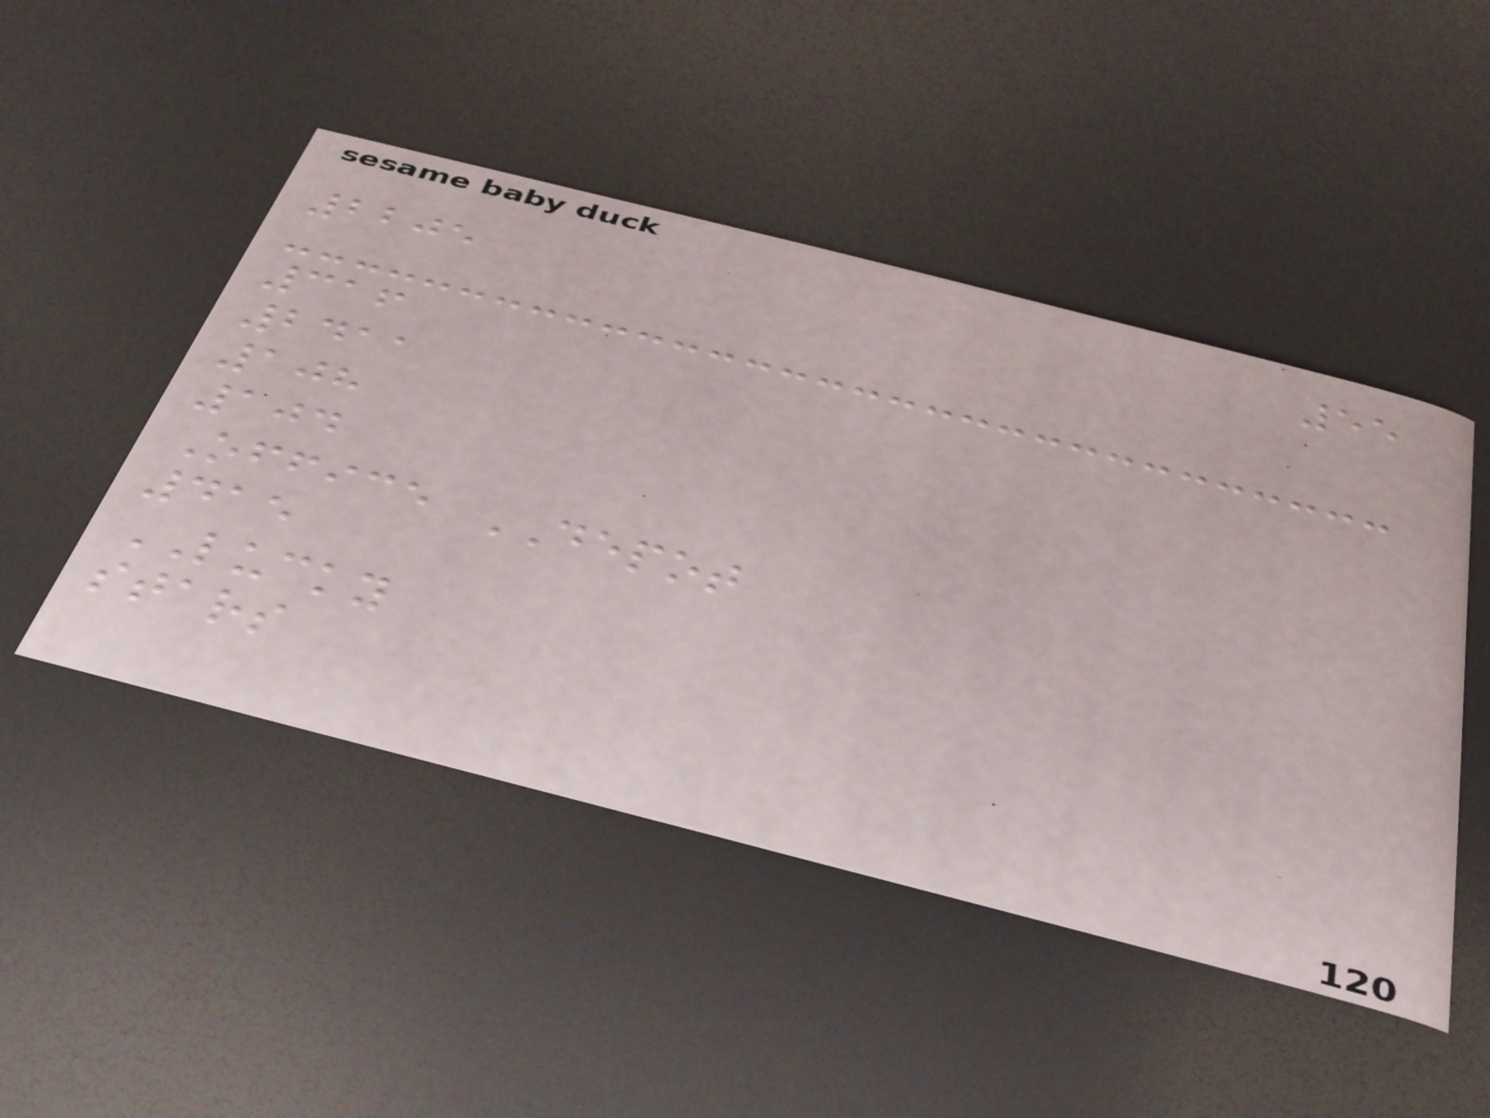55
2205
316
2411
108
104
Office DEPOT
415
LUCKY
stars
